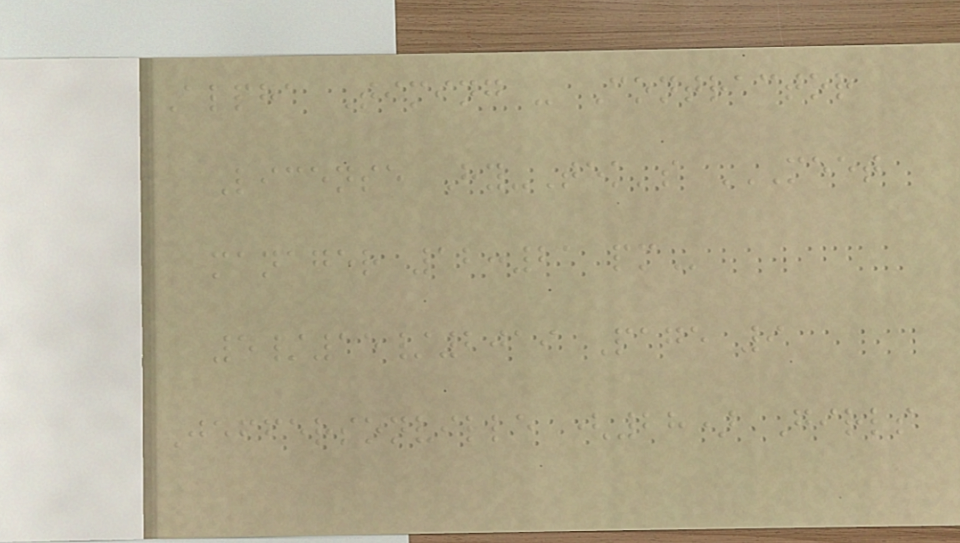Alpha Timing - Contractor
License Hy-Tek's MEET
MANAGER 12:21 PM
5/15/2019 Page 9
Jeffersonville (28) Girls
